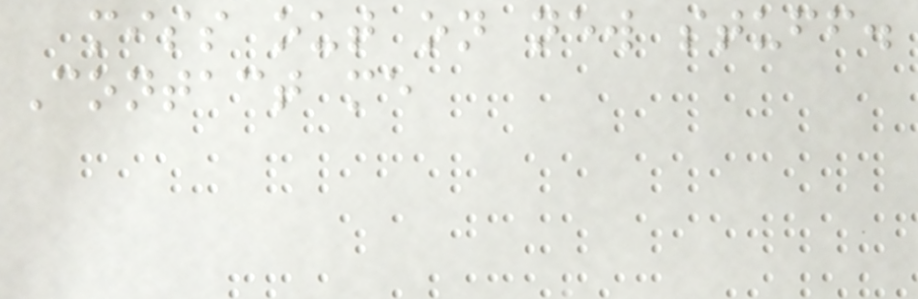miss out on new stuff.
Contact me
